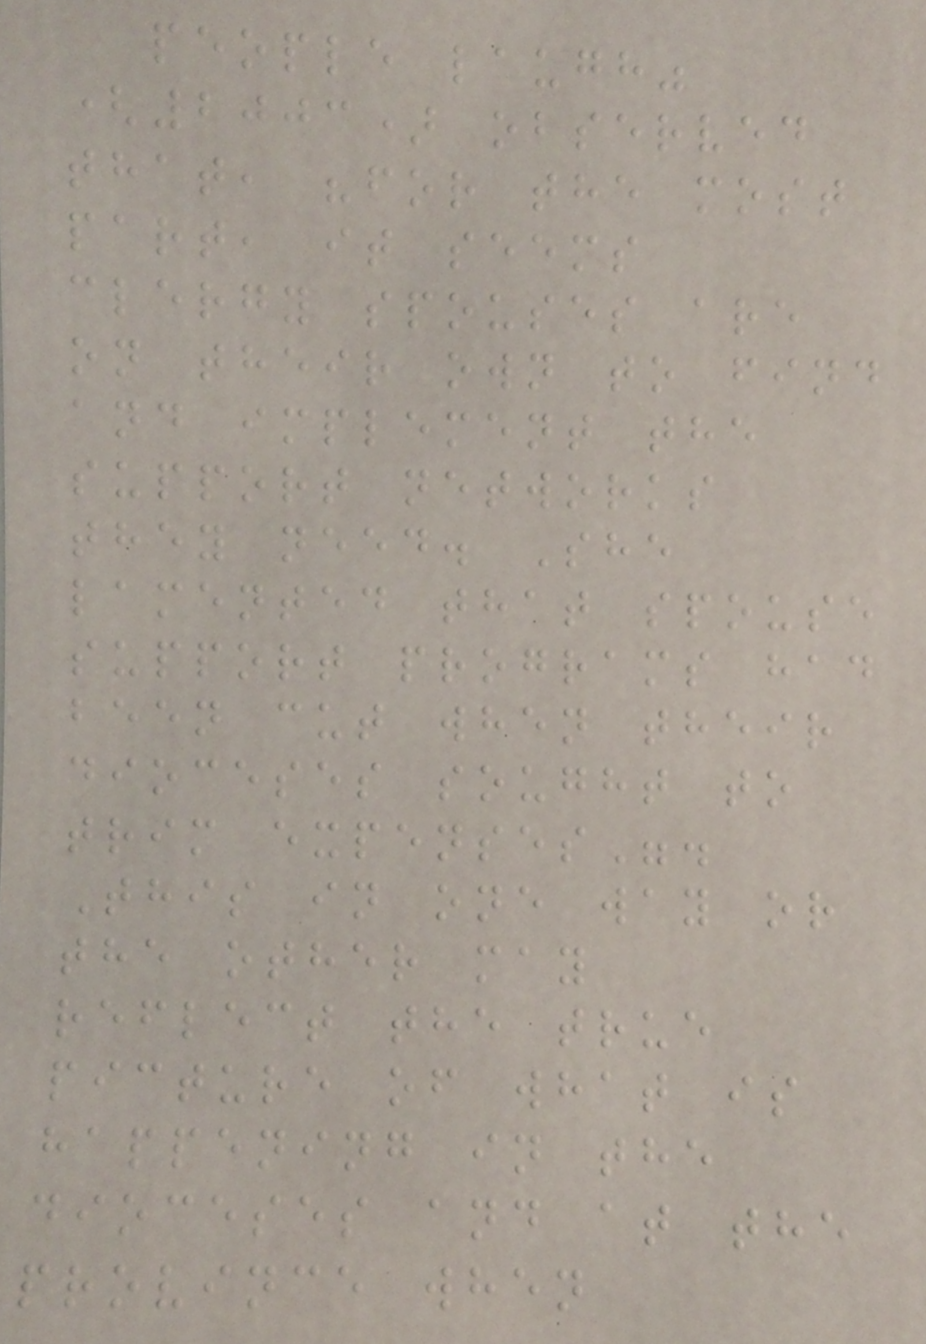people laugh"
(2003) observed
that, "for the most
part, it seems
clergy spouses are
on their own to find
and implement the
support networks
they need. She
lamented that spouse
support programs had
been cut when their
dioceses sought to
trim expenses".
This in one way or
the other may
reflect the true
picture of what is
happening in the
dioceses and at the
province when
